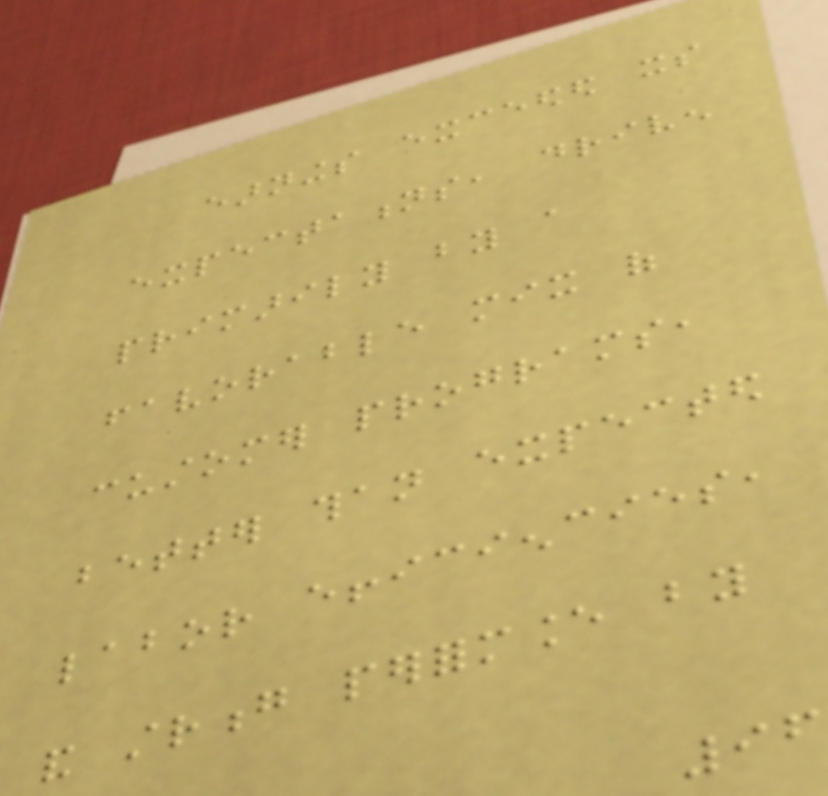earnings exceeded its
expectations, driven
primarily by a
favorable mix of
customer programs,
better than expected
labor efficiencies,
and strong performance by
96
